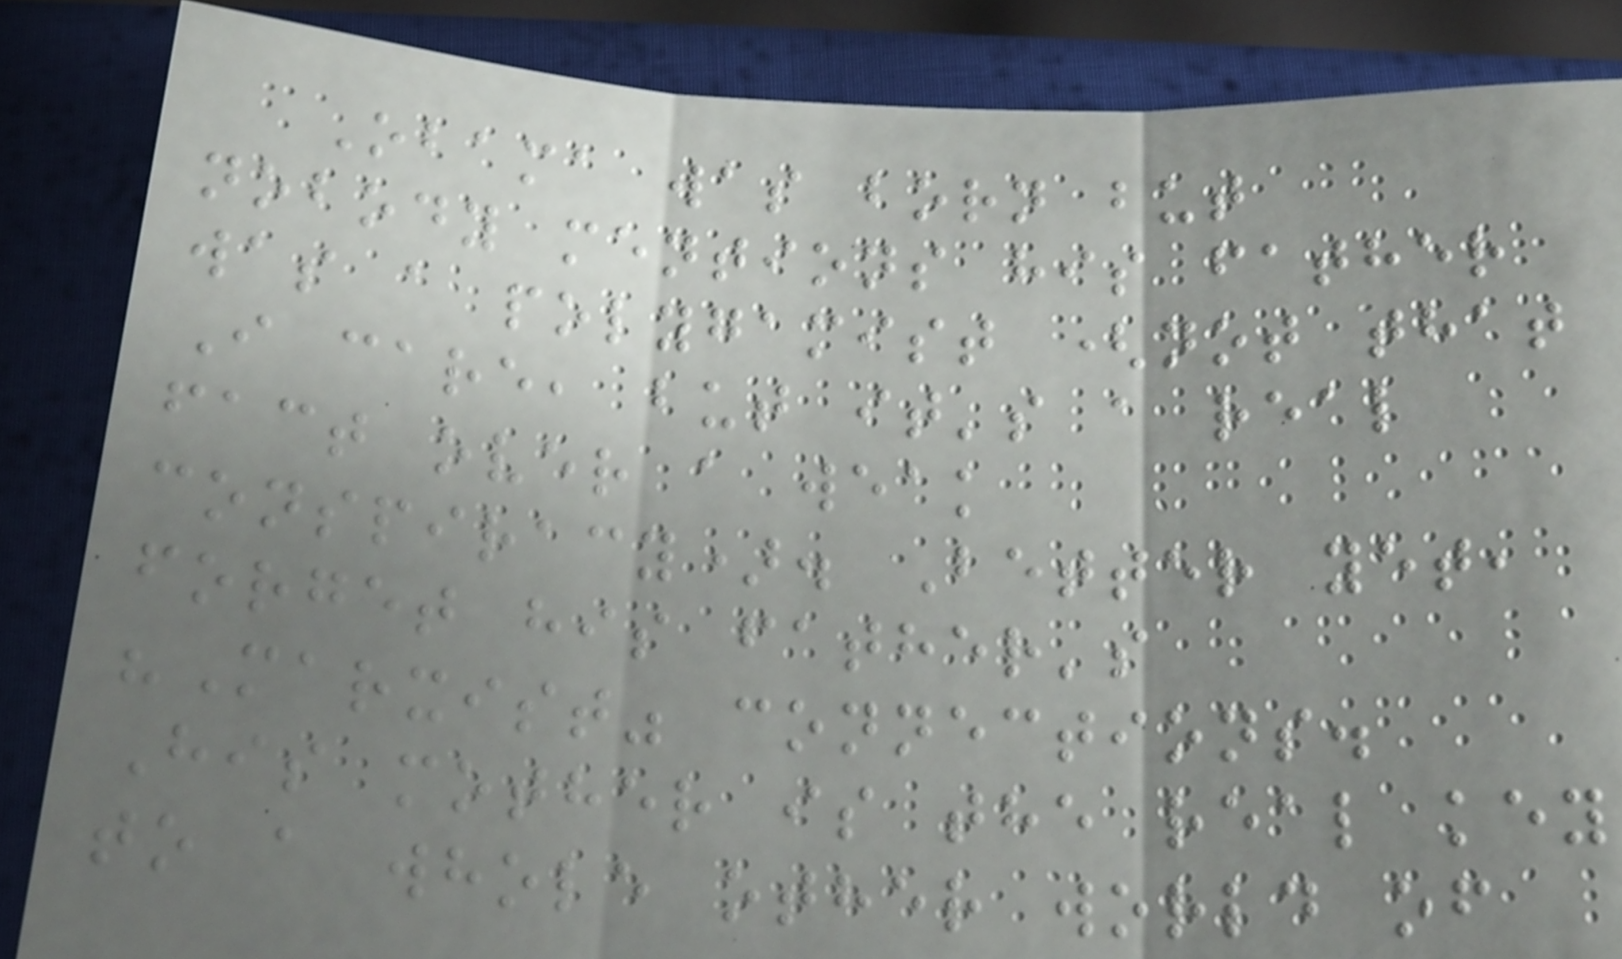Obama was born but
nobody mentions his father
was a polygamist (not that
I care, but it's a real
fact over a weak
conspiracy). Better yet,
forget his father's
"Marxist" connections.
His mother is the real key
to a whole other world of
